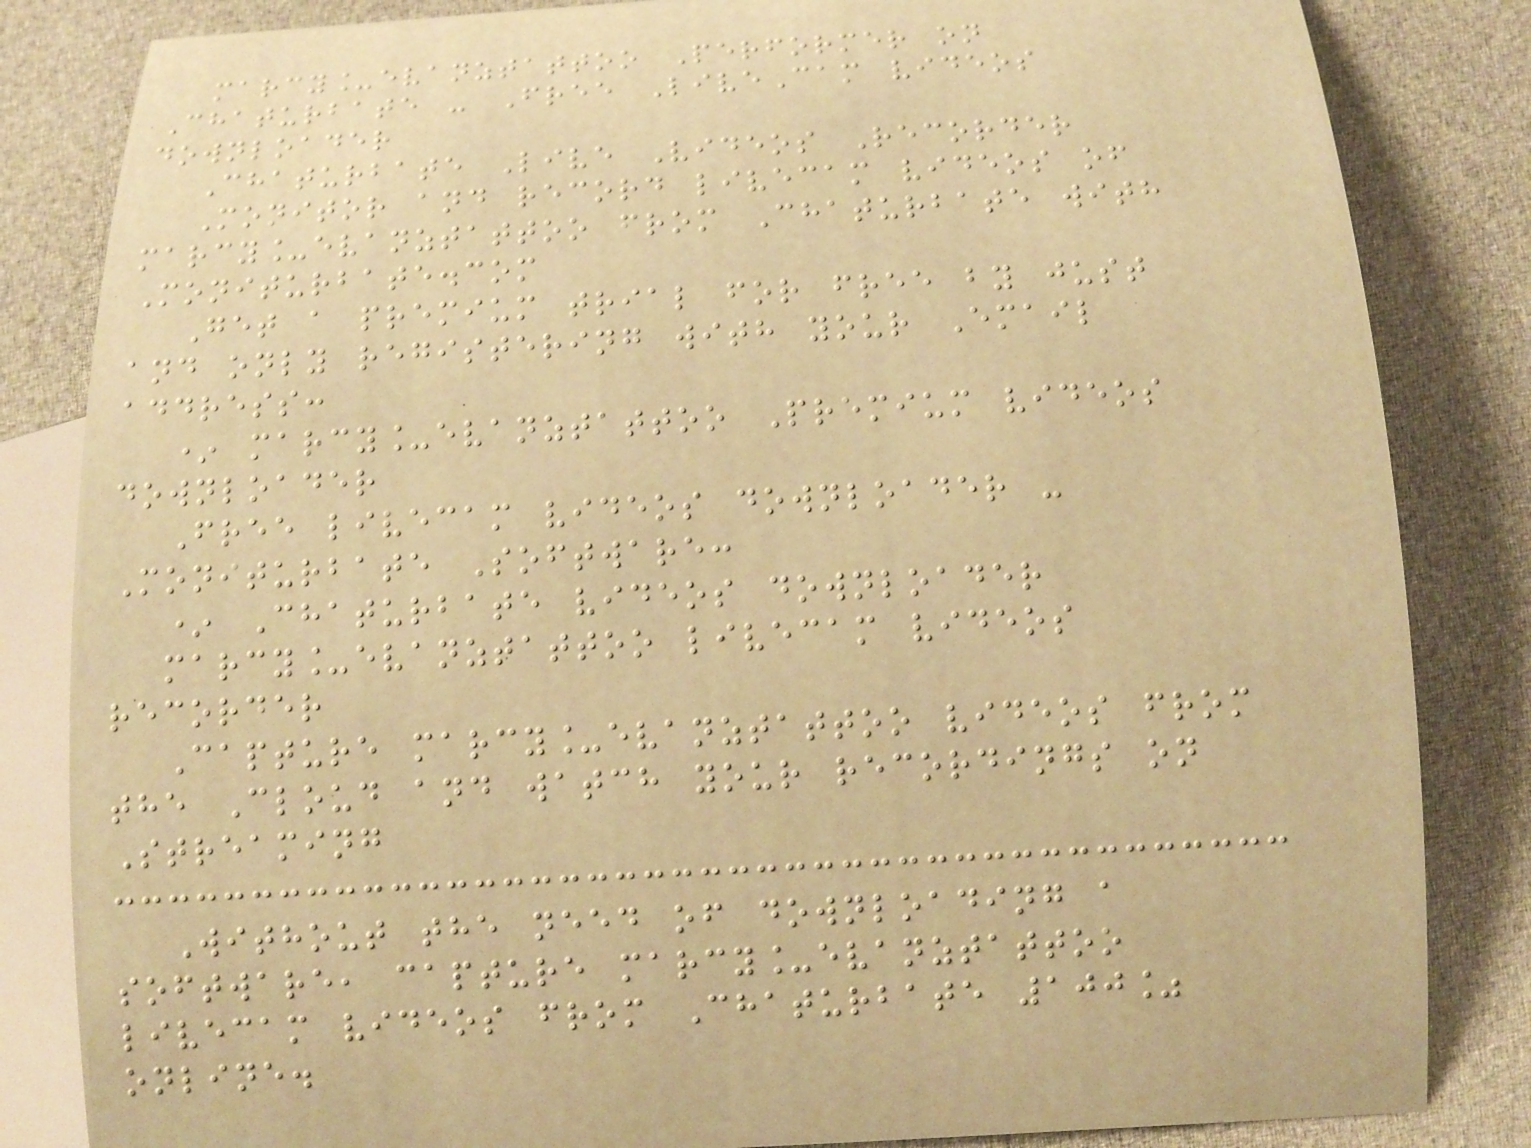marcy_evanztattoo Performer on
Chaturbate - Free LiveCam videos
downloader
Chaturbate Live Videos Recorder
Monitor and record livecam videos of
marcy_evanztattoo from Chaturbate with
Moniturbate.com
Get a premium trial for free by just
and only registering with your Email
address:
* marcy_evanztattoo Premium videos
downloader
Free livecam videos downloader -
Moniturbate Software:
* Chaturbate videos downloader
marcy_evanztattoo livecam videos
recorder
Capture marcy_evanztattoo videos from
the Cloud and watch your recordings on
Streaming
Without the need of downloading a
software, capture marcy_evanztattoo
livecam videos from Chaturbate 100%
online.
